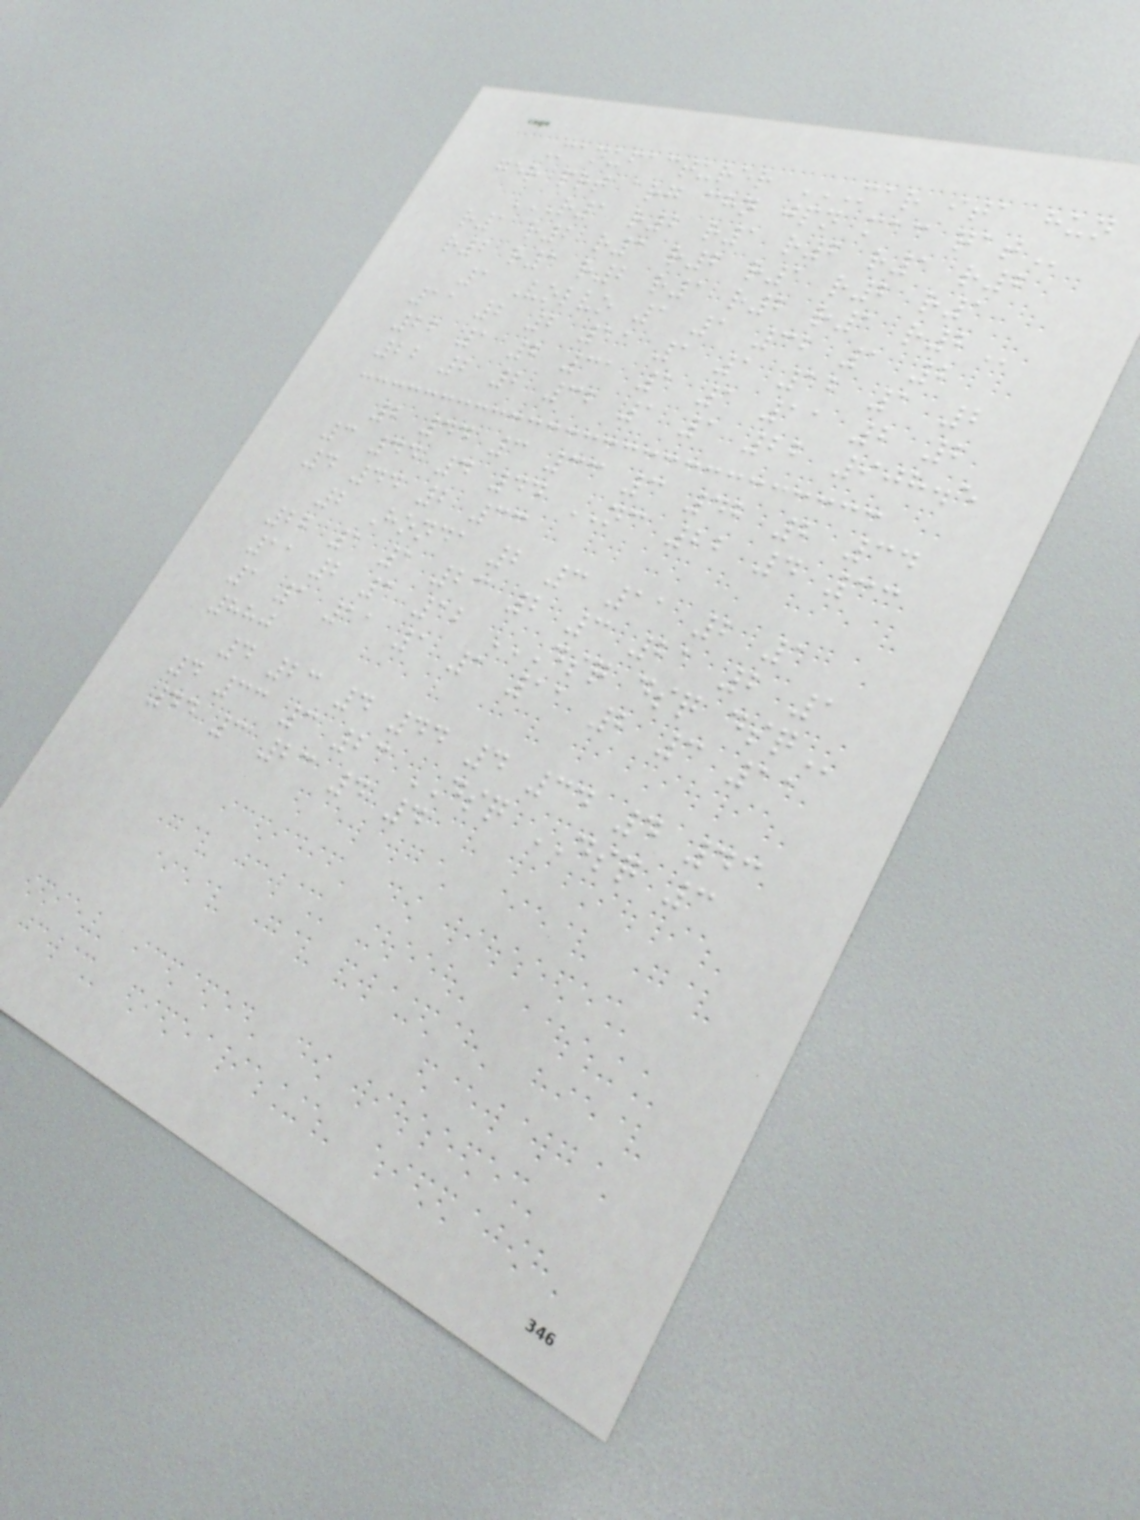Manufacturer MAR ITA HUN
GER PRT ARG CHN JPN MAC QAT
R1 R2 R1 R2 R1 R2
R1 R2 R1 R2 R1 R2 R1
R2 R1 R2 R1 R2 R1 R2
1 Volvo 1 1 32 1 2
11 2 2 11 1 1 12 1 2
22 1 2 31 1 1 11 2 2
22 2 2 32 1 1 22 908.5
2 44 3 33 3 42 2 34
3 44 4 44 NC 22 4 33
4 44 2 33
2 Honda 2 3 11 2 1
22 1 1 23 2 3 21 2 1
11 2 1 12 DSQ DSQ DSQ
1 1 11 1 1 11 2 3 11
880
4 23 4 44 4 34 4 43
4 33 3 23 DSQ DSQ 3
44 3 23 4 4
